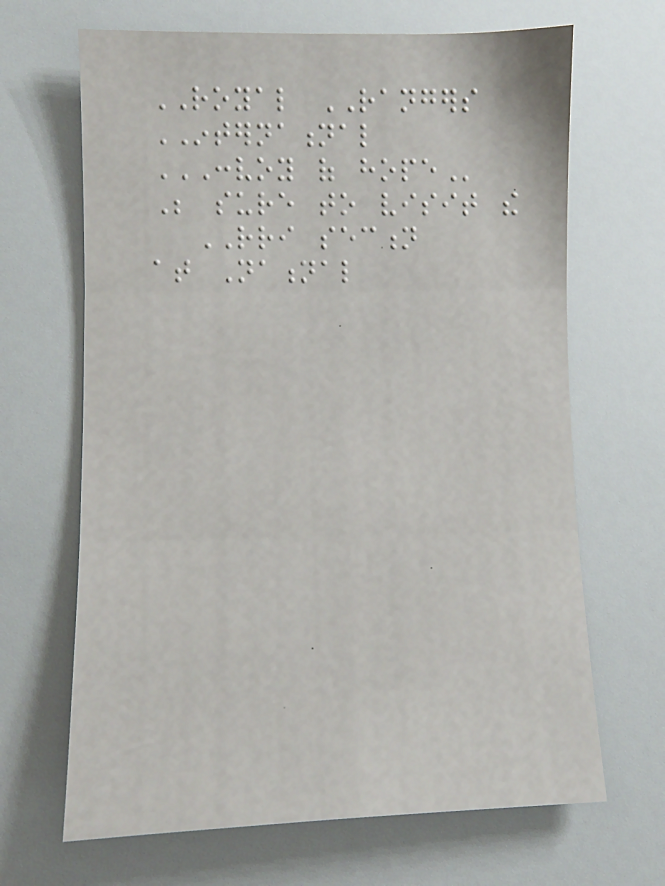ROYAL RANGERS
INTERNATIONAL
CONVOY OF HOPE
Be sure to visit the
RRI section
at National
